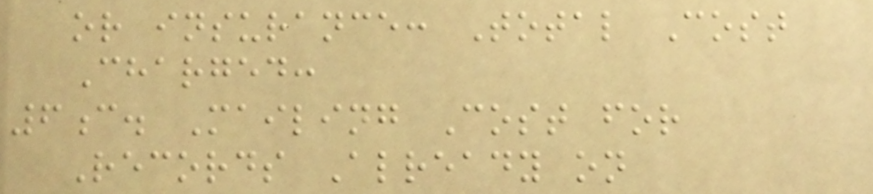or insurance: Total Cost
Charged:
6c. Mailing Cost for
Records Already on
